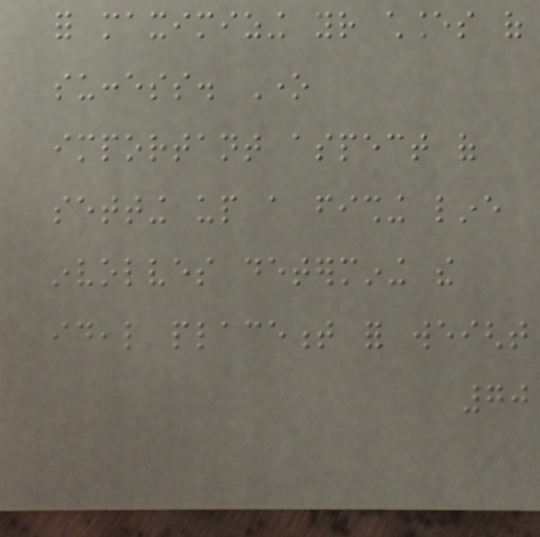for maximizing your chances of
success. One
important aspect of
setting up a fishing line
involves determining the
ideal placement for weight
70
